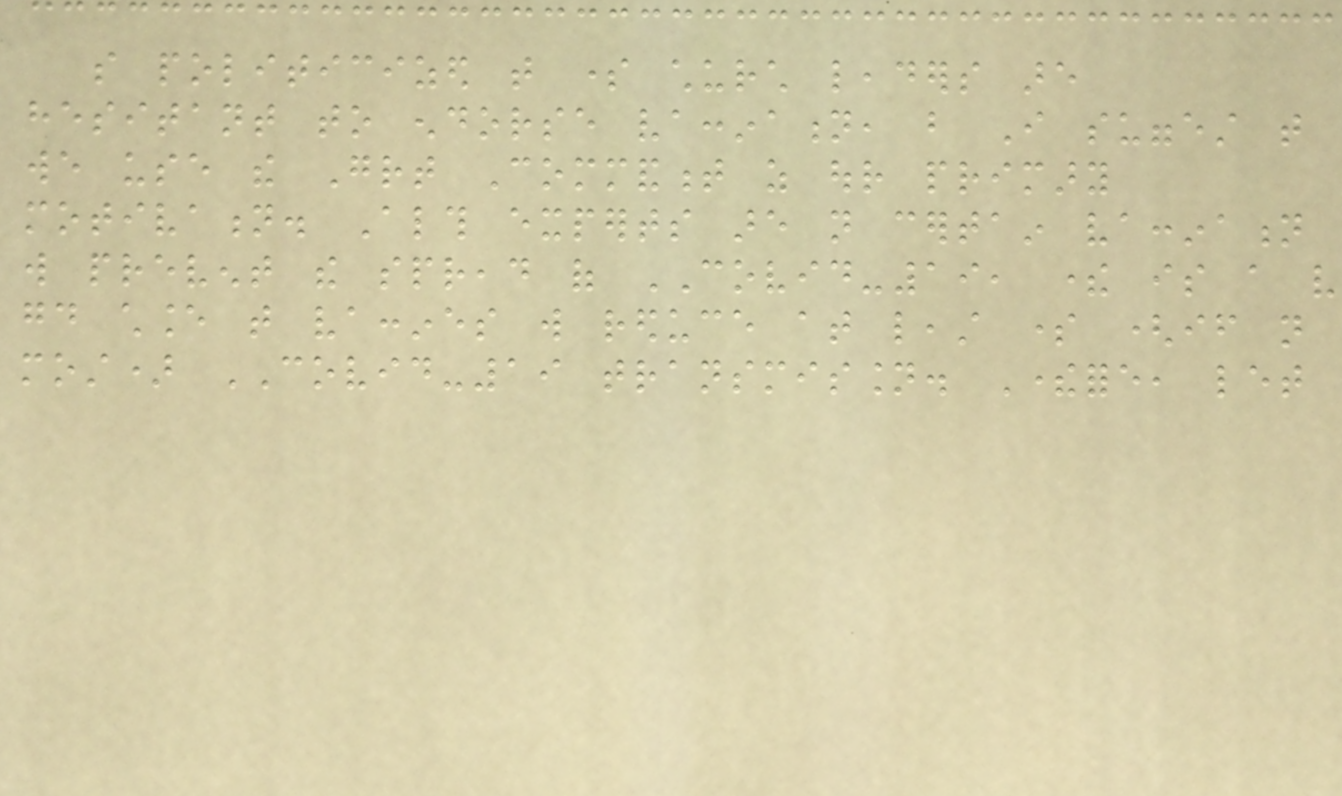so politicized that some church leaders are
hesitant to endorse vaccination, but I suggest that
we use the Great Commandment as our primary
motivation. Although experts are not certain vaccination
will prevent the spread of COVID-19, there is a very
good chance that vaccines will reduce at least some (if not
most) COVID-19 transmission. Therefore, let
